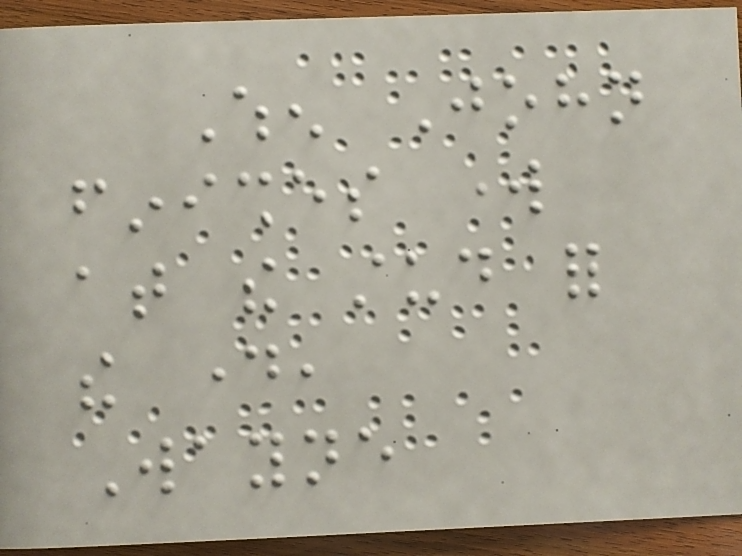When John
finishes work
at the stud for
the day,
Wayne
